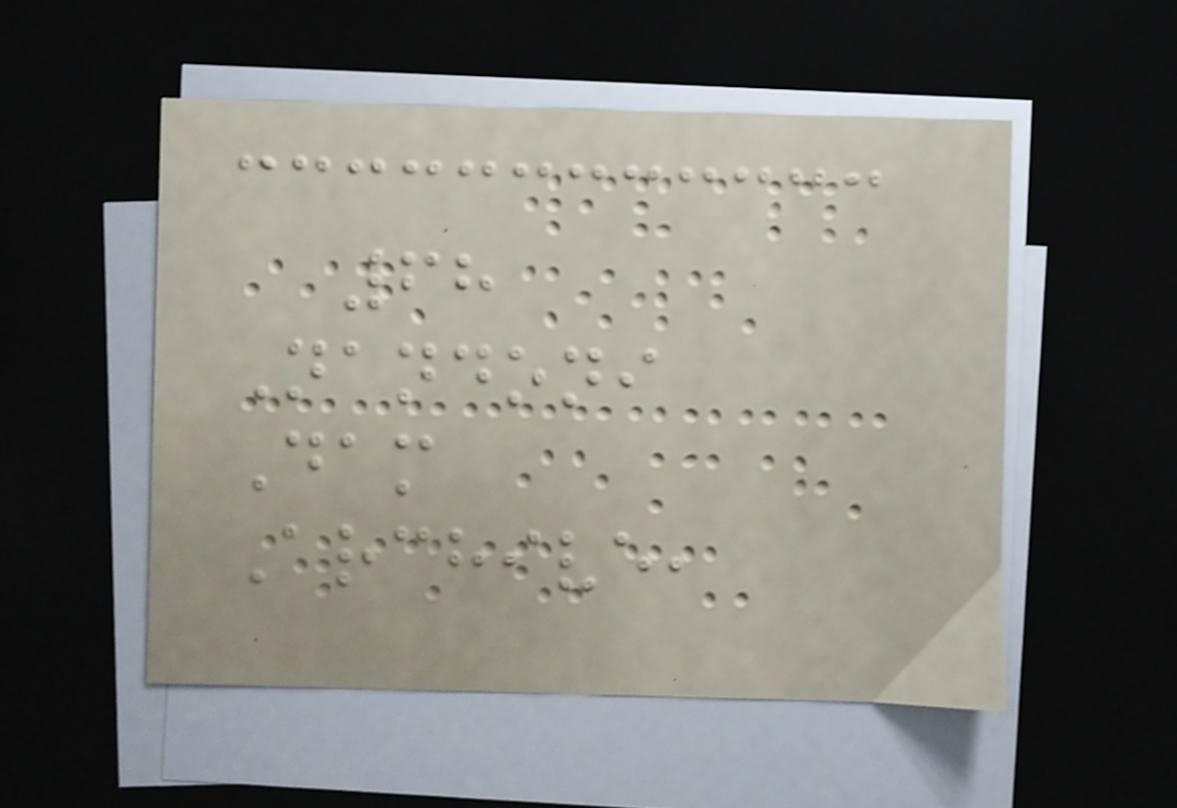68
Nandoni
Dam
Archive,
